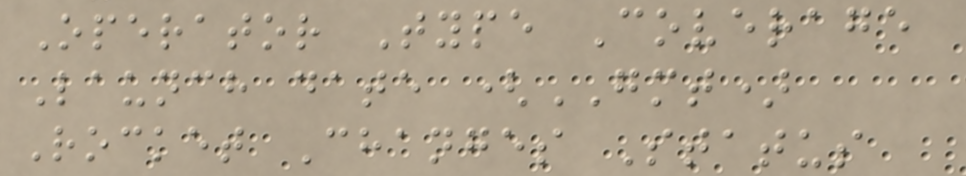Operator Type Coverage
Launch date (GMT)
Rocket Changes Status
